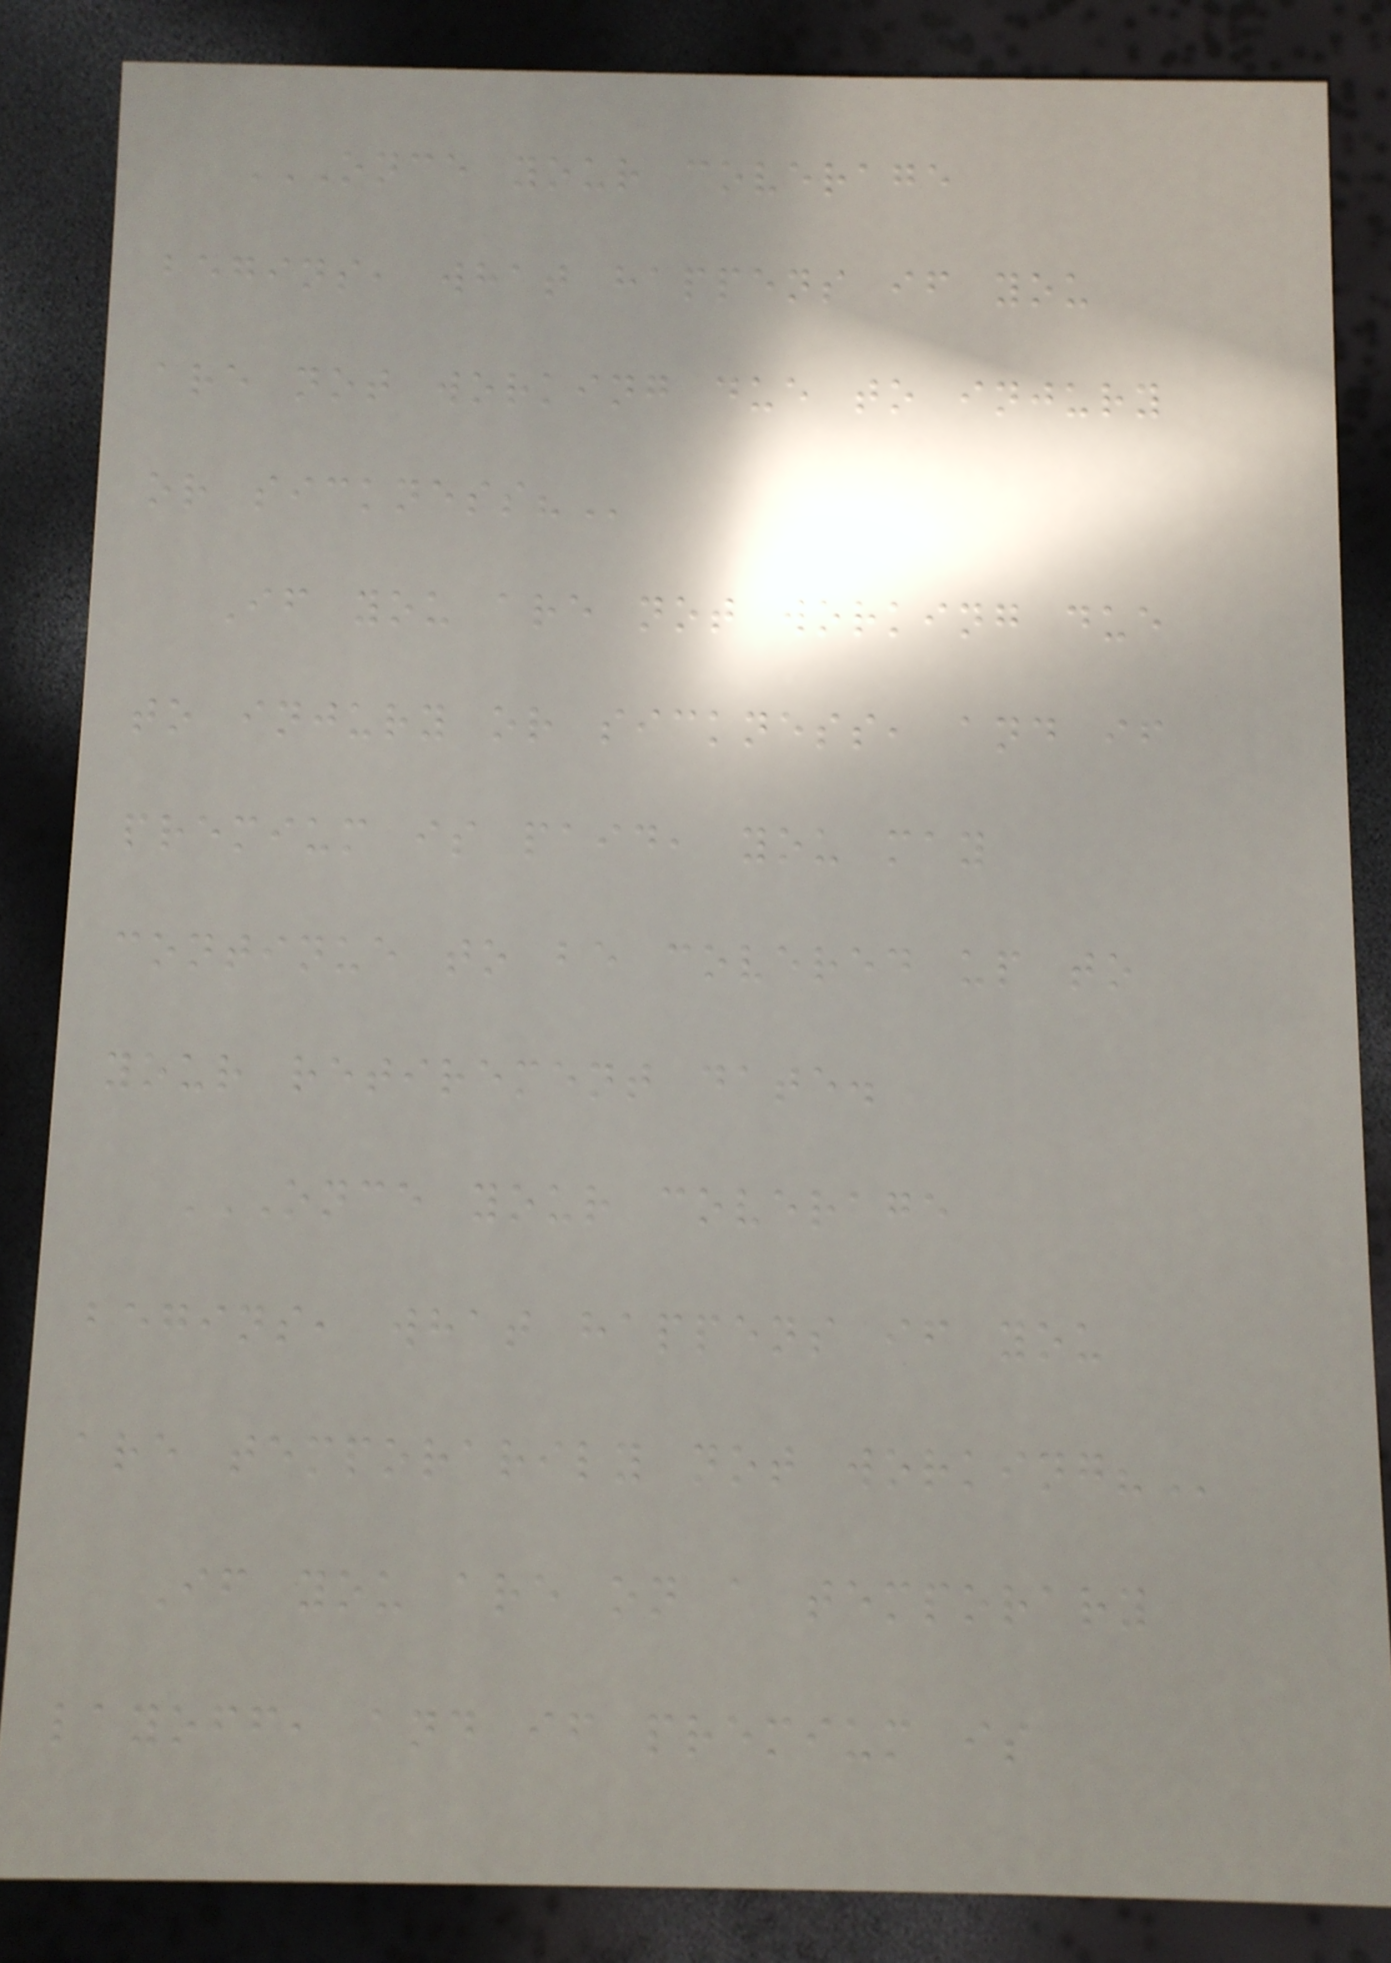ONCE YOUR COVERAGE
BEGINS, WHAT HAPPENS IF YOU
ARE NOT WORKING DUE TO INJURY
OR SICKNESS?
If you are not working due
to injury or sickness, and if
premium is paid, you may
continue to be covered up to
your retirement date.
ONCE YOUR COVERAGE
BEGINS, WHAT HAPPENS IF YOU
ARE TEMPORARILY NOT WORKING?
If you are on a temporary
layoff, and if premium is
